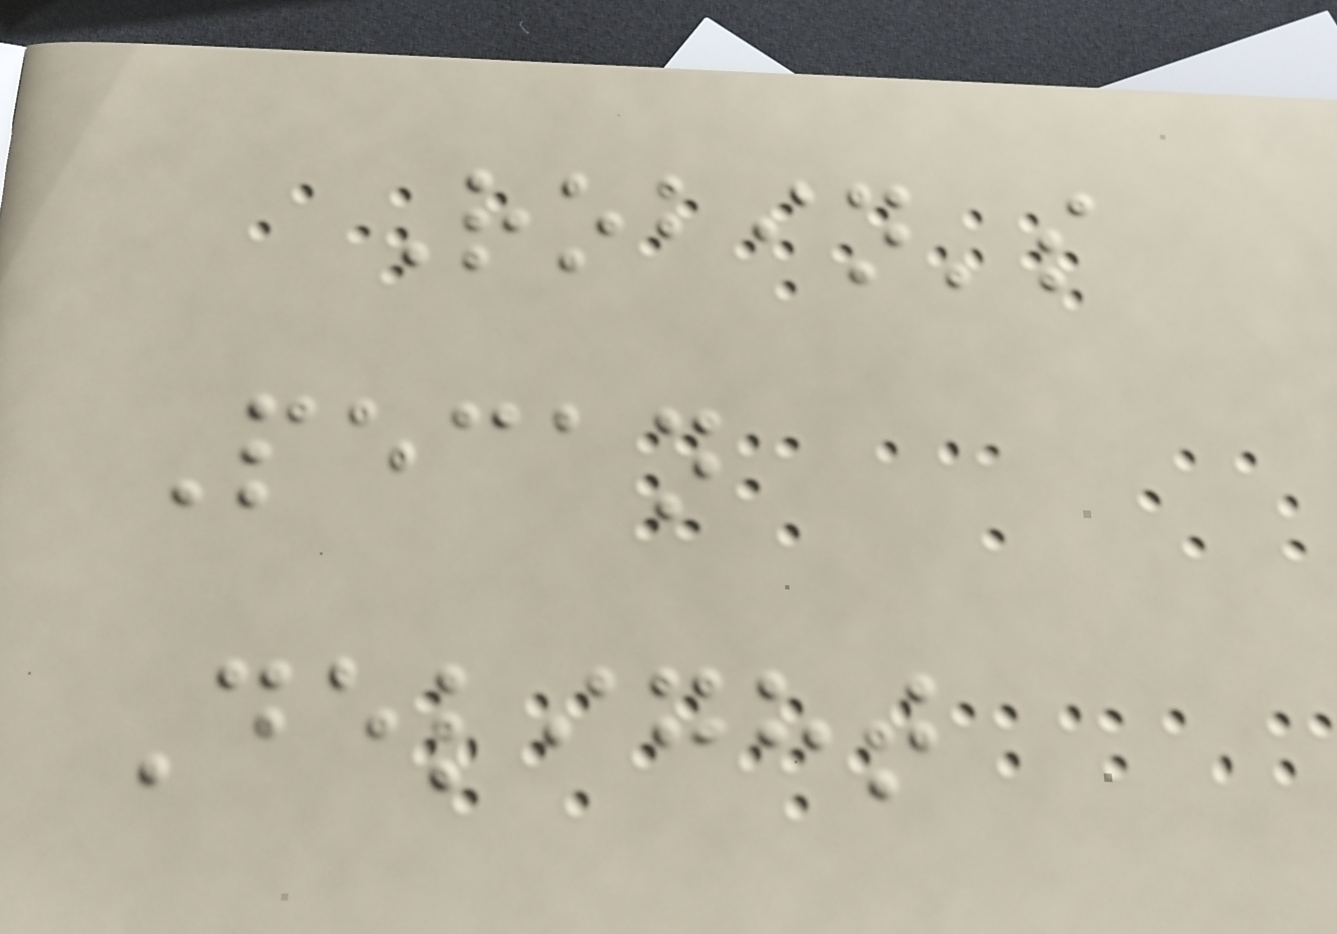Robin's
Pecan
Delight
